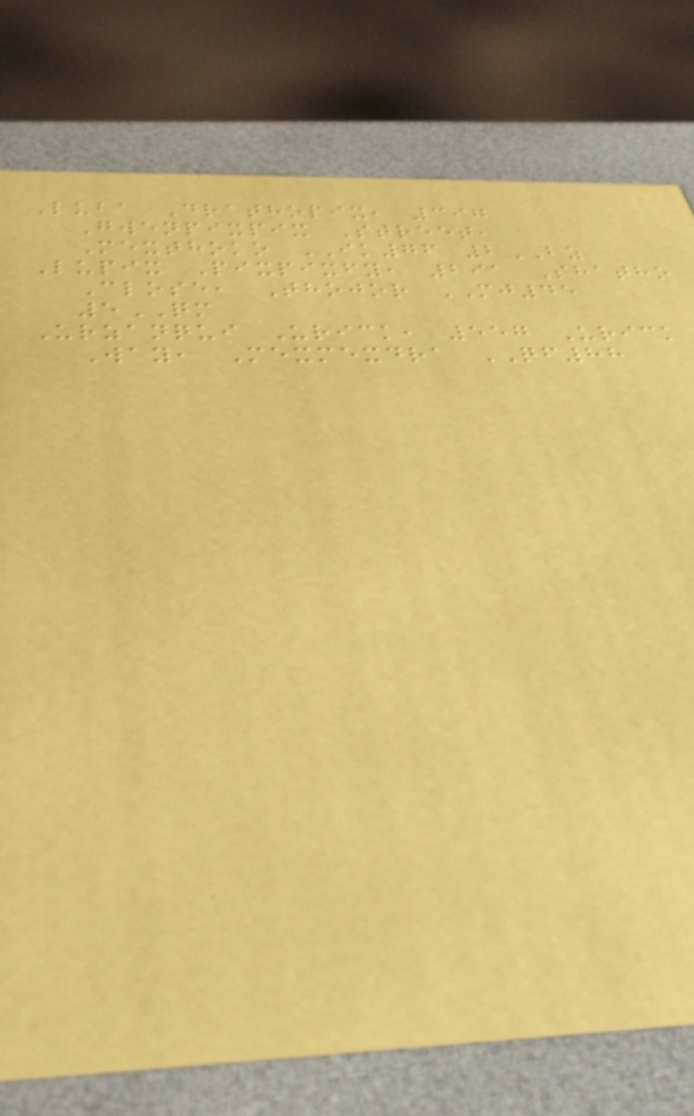Luba Drathopix, 397
Gwenpixpix Street,
Mexthoko IK76 2BZ
Lupix Pixpixfy, 291 Shatho
Close, Thojor MJ45
5QM
Urzanqui Urick, 557 Urick
Way, Mexmexdra QF88
